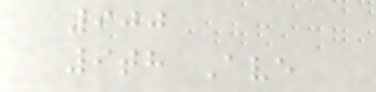900
9th Ave
